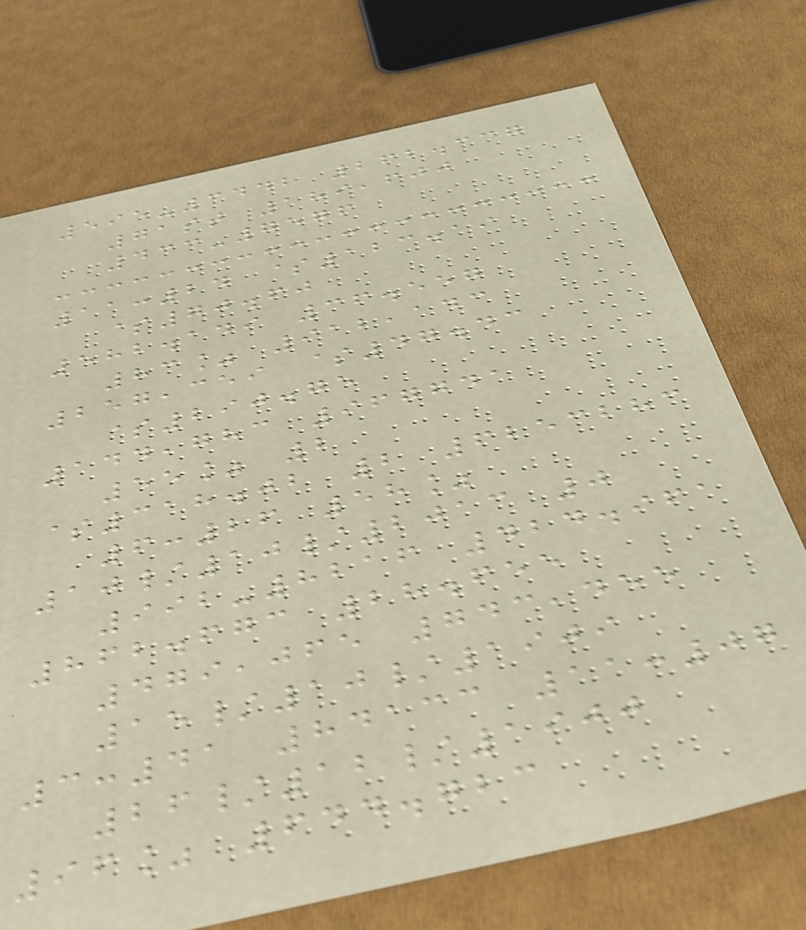595-3442 262.337
71st 189,600
433-7576
11:24 $123.19
$70.60
582.149 36.557
83% 912,143
257,359 $47.43
$290.75
144,783 967741
55% 2
$318.02 2 6253283
6:26 58%
10/10/2013 0
992-8216 424.961
862.673 28.655
479,065 743,455
15/10/1909
3:41 84133 11:07
26/12/1900
96% 644.723
